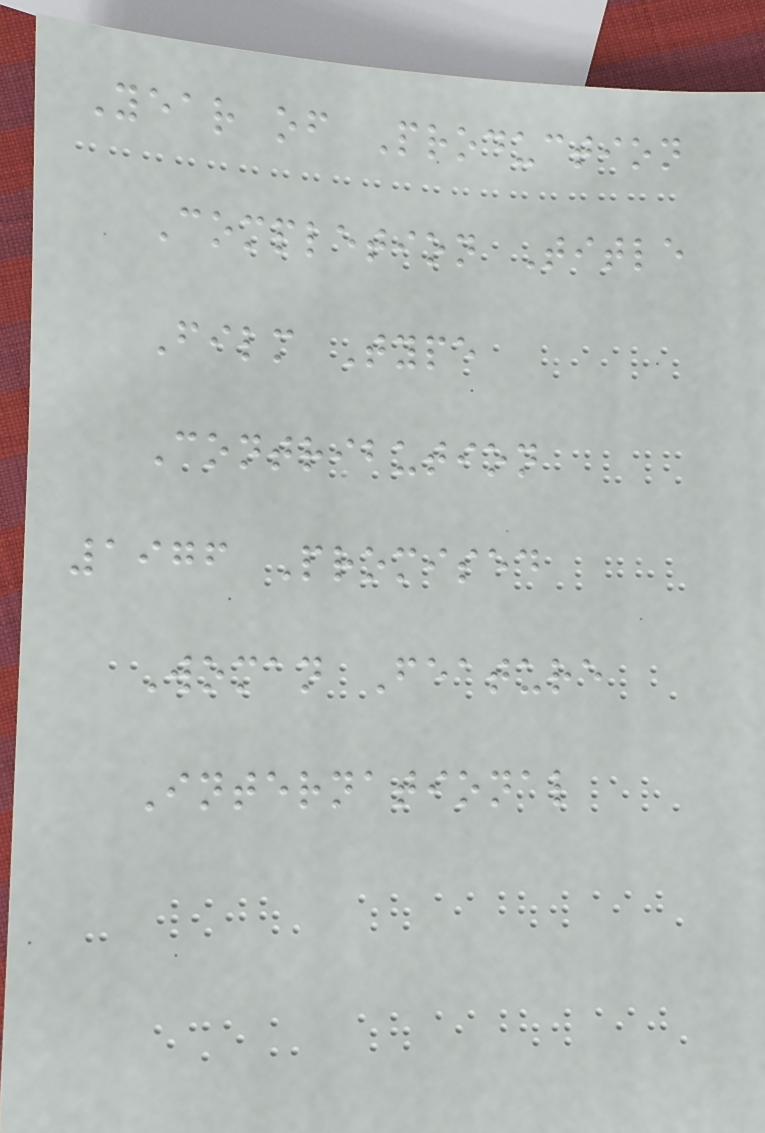Year of Production
Completion Title
Film Type
Contribution
1976 Promised
Woman Feature
International
